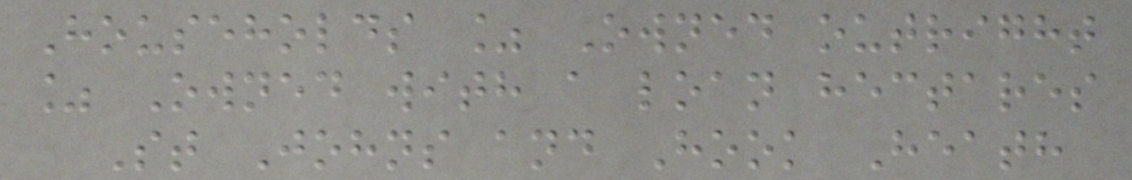Households % Owned outright
% Owned with a loan hectares
St Johns and Hook Heath
